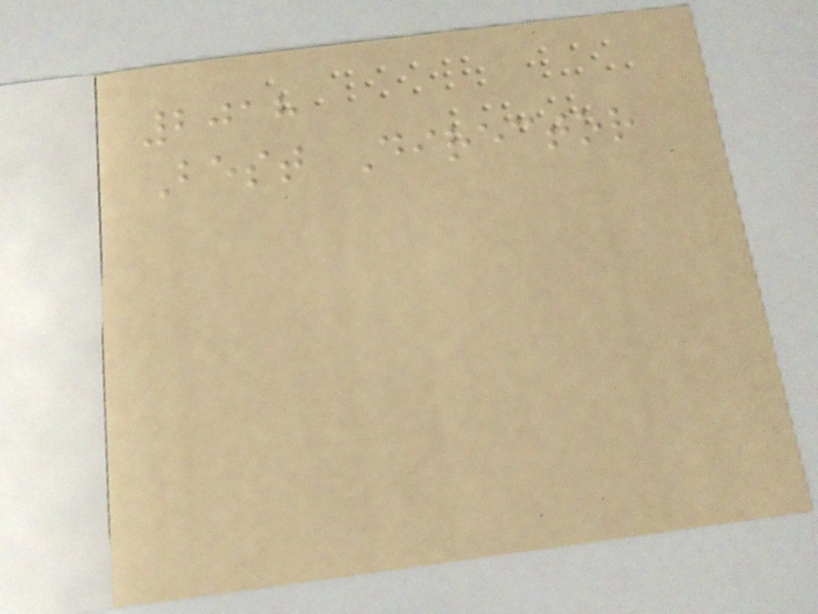2018
Best Director
